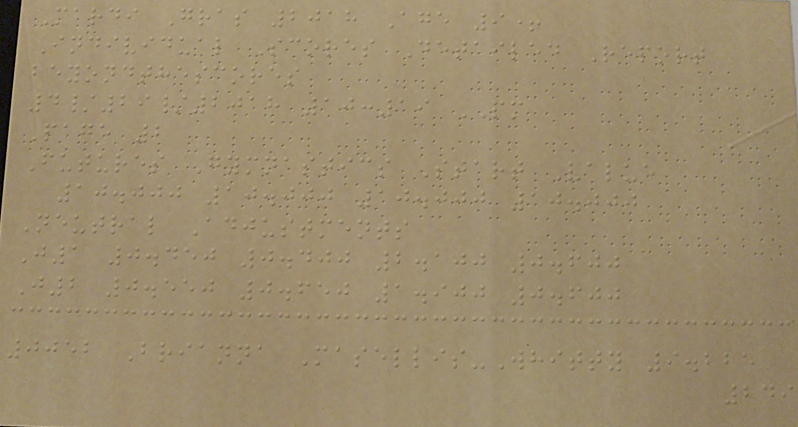Mardi Gras 2018 Age 9+
Individual Scores Detailed Report
beyondthescores
4/29/2018 10:19 PM
Page 2
Futures Gymnastics Start Value
10.000 10.000 10.000 10.000
Neutral Adjustments
J1 0.450 0.400 2.100 0.600
J2 0.550 0.650 1.900 0.600
0052 Brianna Masellis-Whitty 9.225
249
